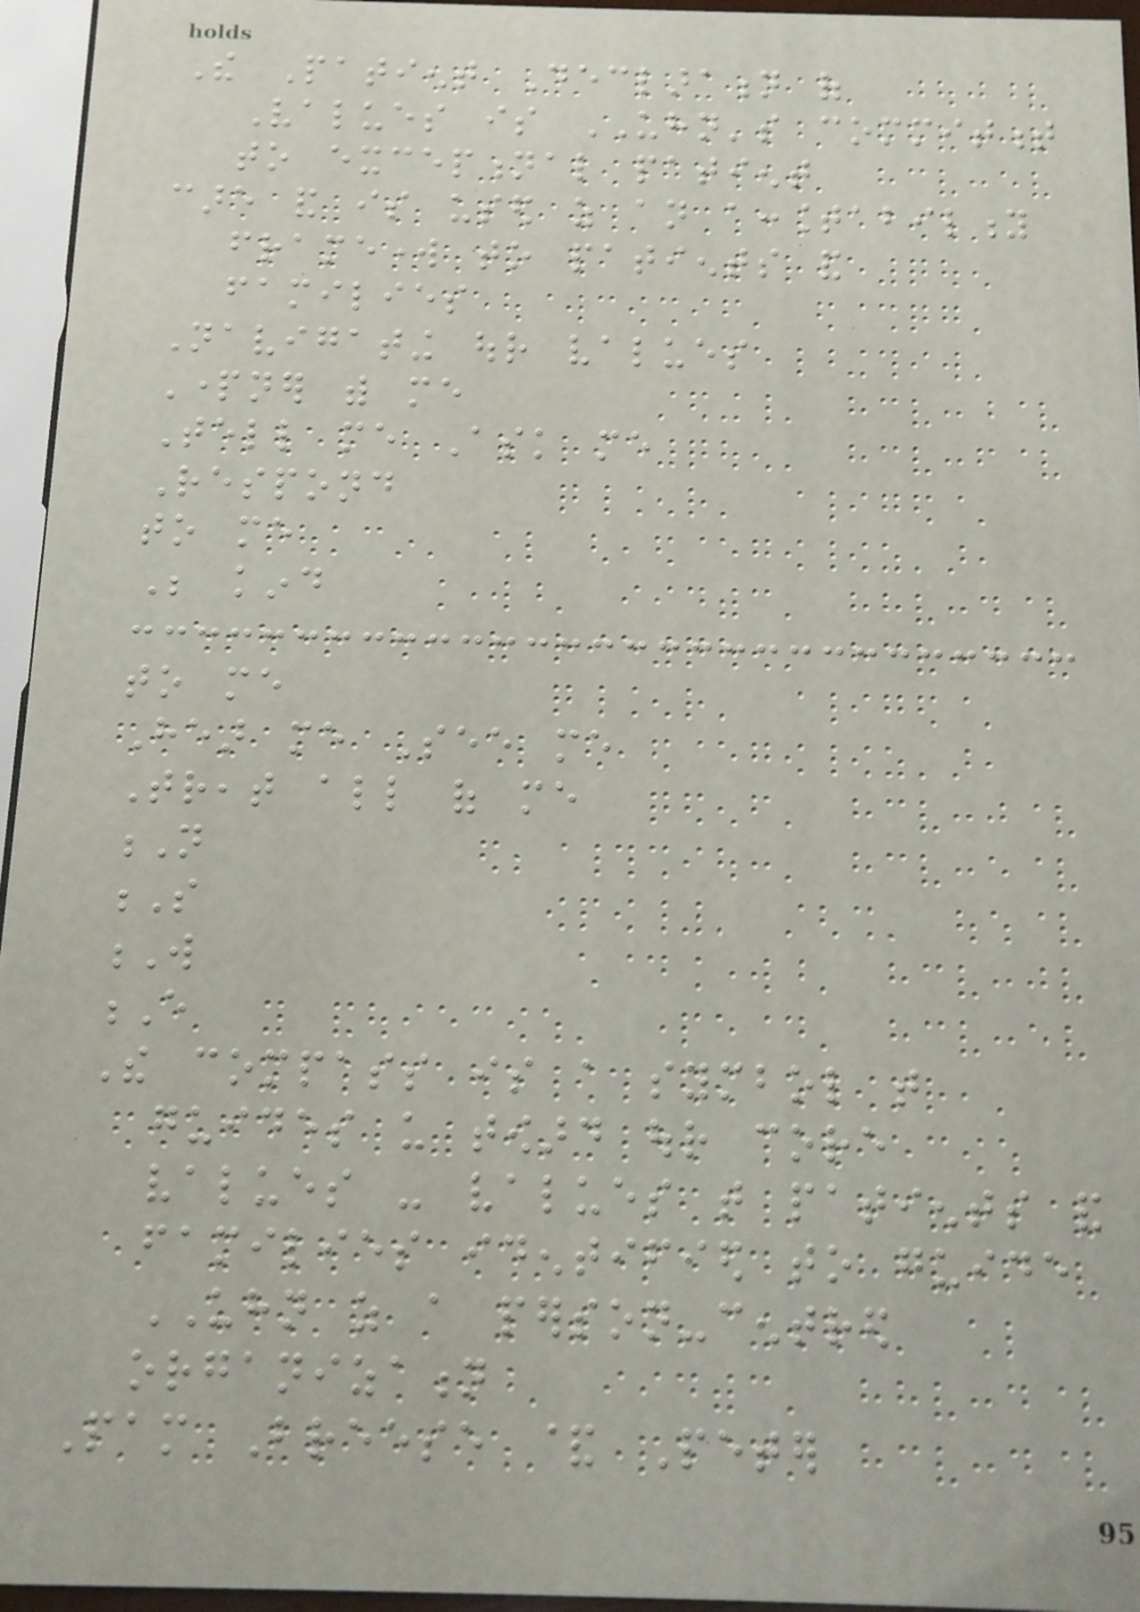The Patient Declaration of
Values is UHN's commitment
to exceptional patient
care and is used as an accountability
framework to patients and
families
Navigating our values
Partner with me
Tell me Ask me
Respond
to me
Be kind
to me
Hear me See me
Treat all of me
N
S
W
E
The compass is a symbol that
guides us toward our core
values - values that patients and
families identified to guide
UHN as a person-centred
organization
Pam Breese & Peter
